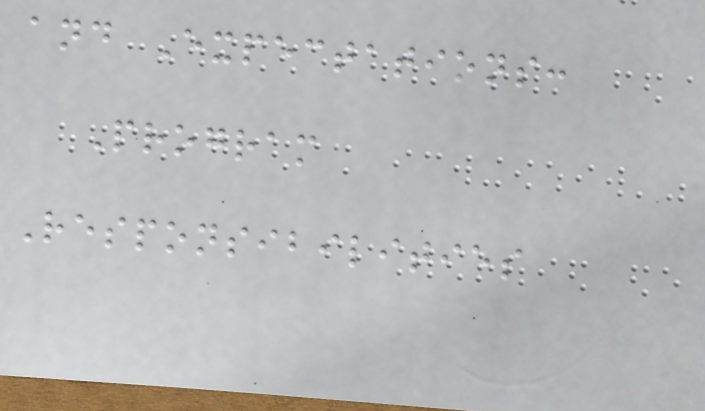and Expectations:
Program
Responsibilities
